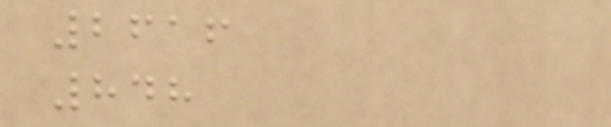2616
848
